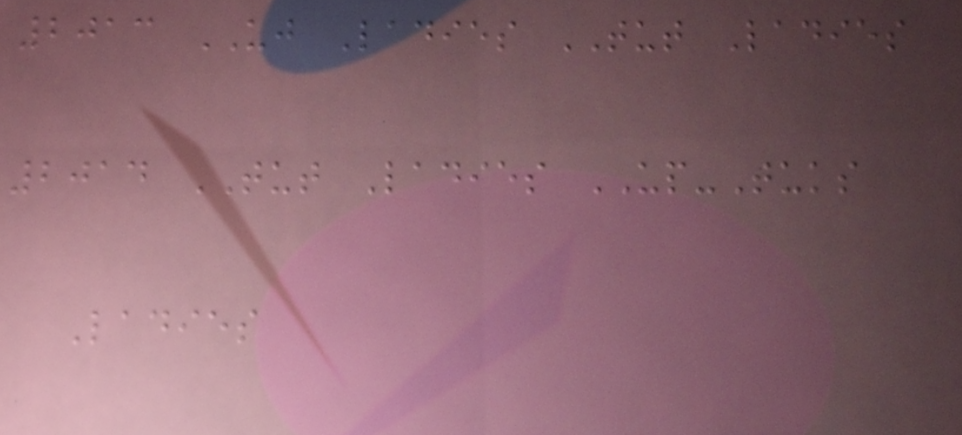2013 UJ Ladies TUT Ladies
2014 TUT Ladies UP-Tuks
Ladies
